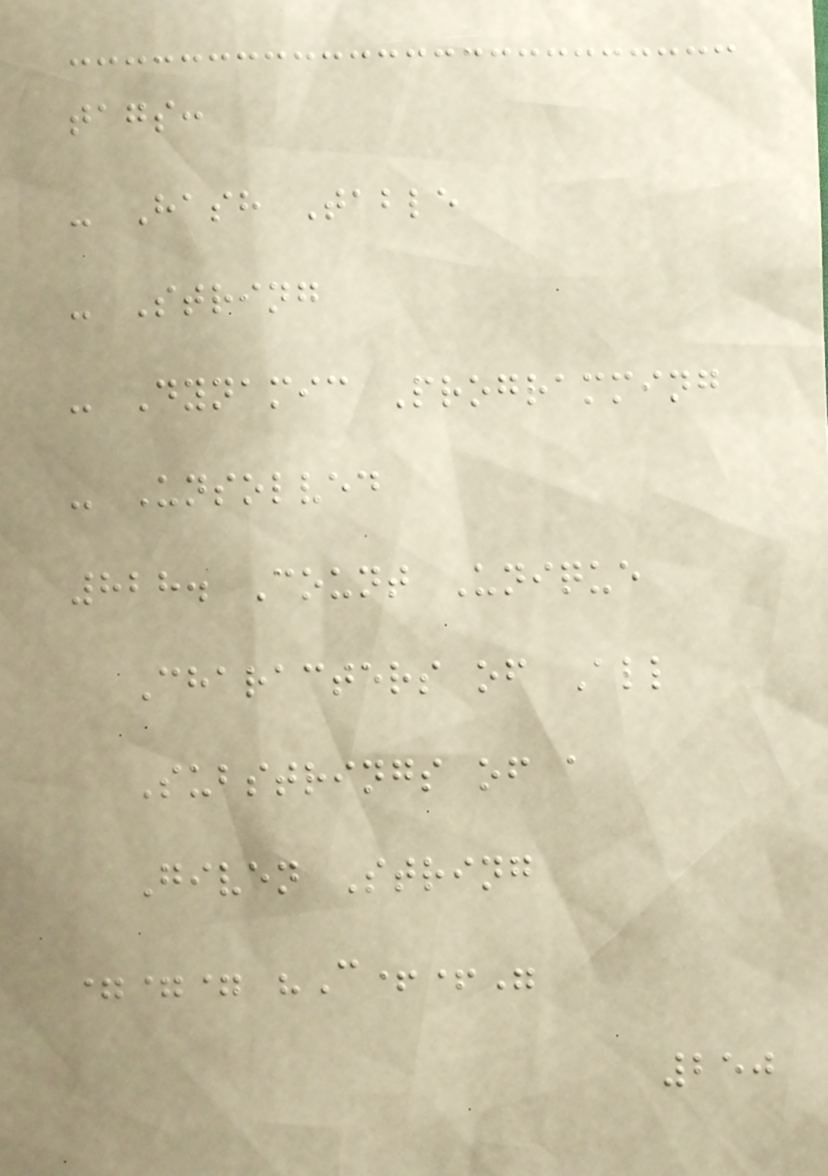tags:
- Hash Table
- String
- Dynamic Programming
- Unsolved
828. Count Unique
Characters of All
Substrings of a
Given String
=== "C++"
250
